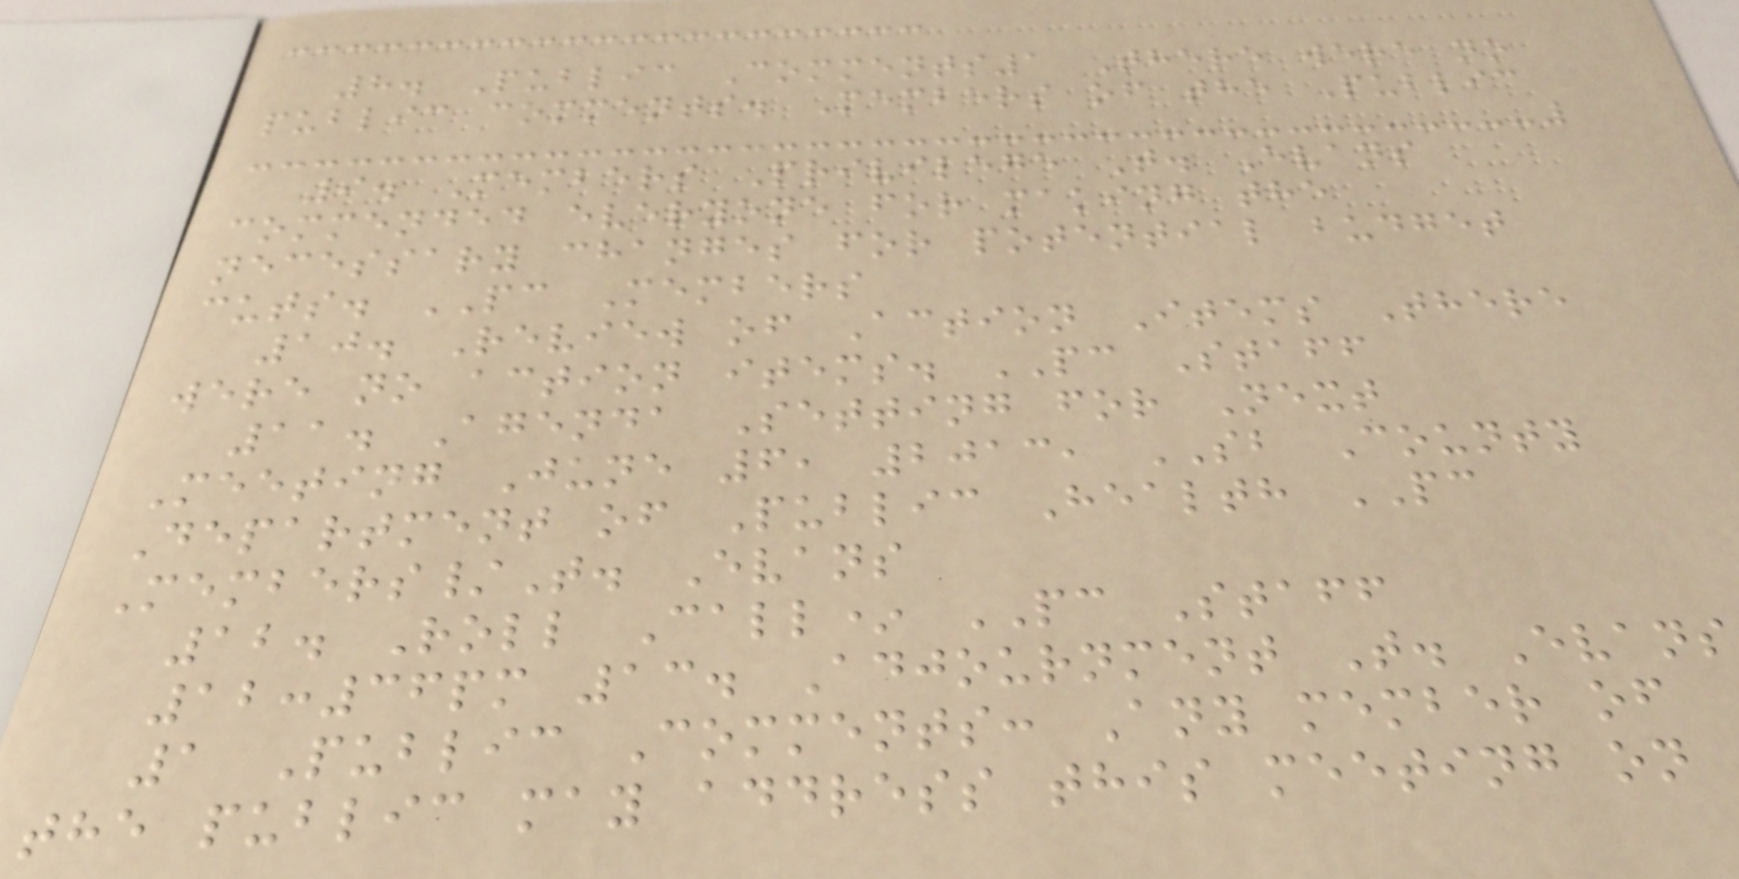8. Public Comments1 There were no
public comments. Members of the Public
9. Members Privilege T. Evans
commended everyone for making the
necessary changes for potential budget
cuts. PC Members
10. Review of Action Items There
were no action items. PC Staff
11. Agenda Setting for Next
Meeting June 6, 2013, SB County
Department of Public Health PC
Members/T. Evans
12. Roll Call* PC Staff
12:36pm 13. Adjournment T. Evans
1 Public Comments: Any member of
the public may address this meeting on
